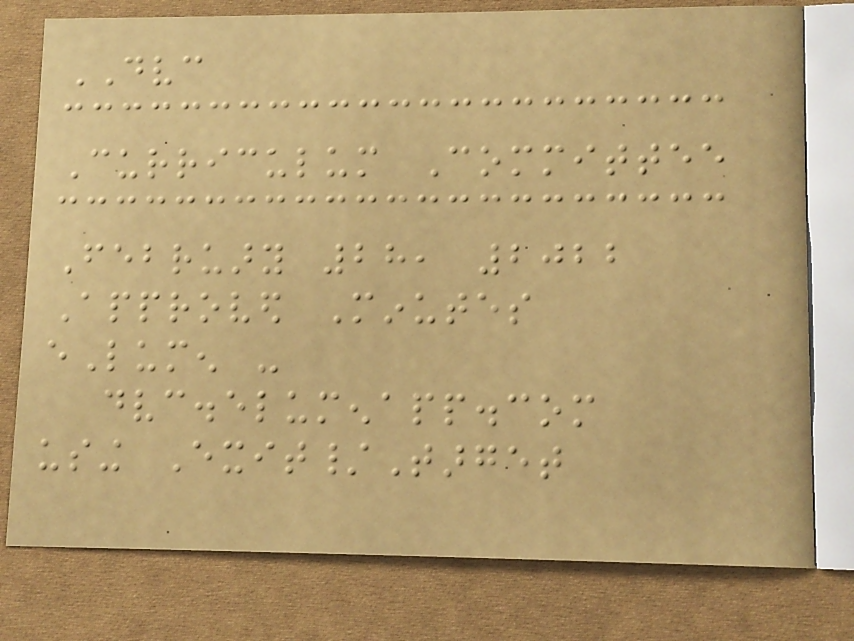DVC
Curriculum Committee
February 28, 2022
Approved Minutes
eLumen -
dvc.elumenapp.com
using Exit/Target
